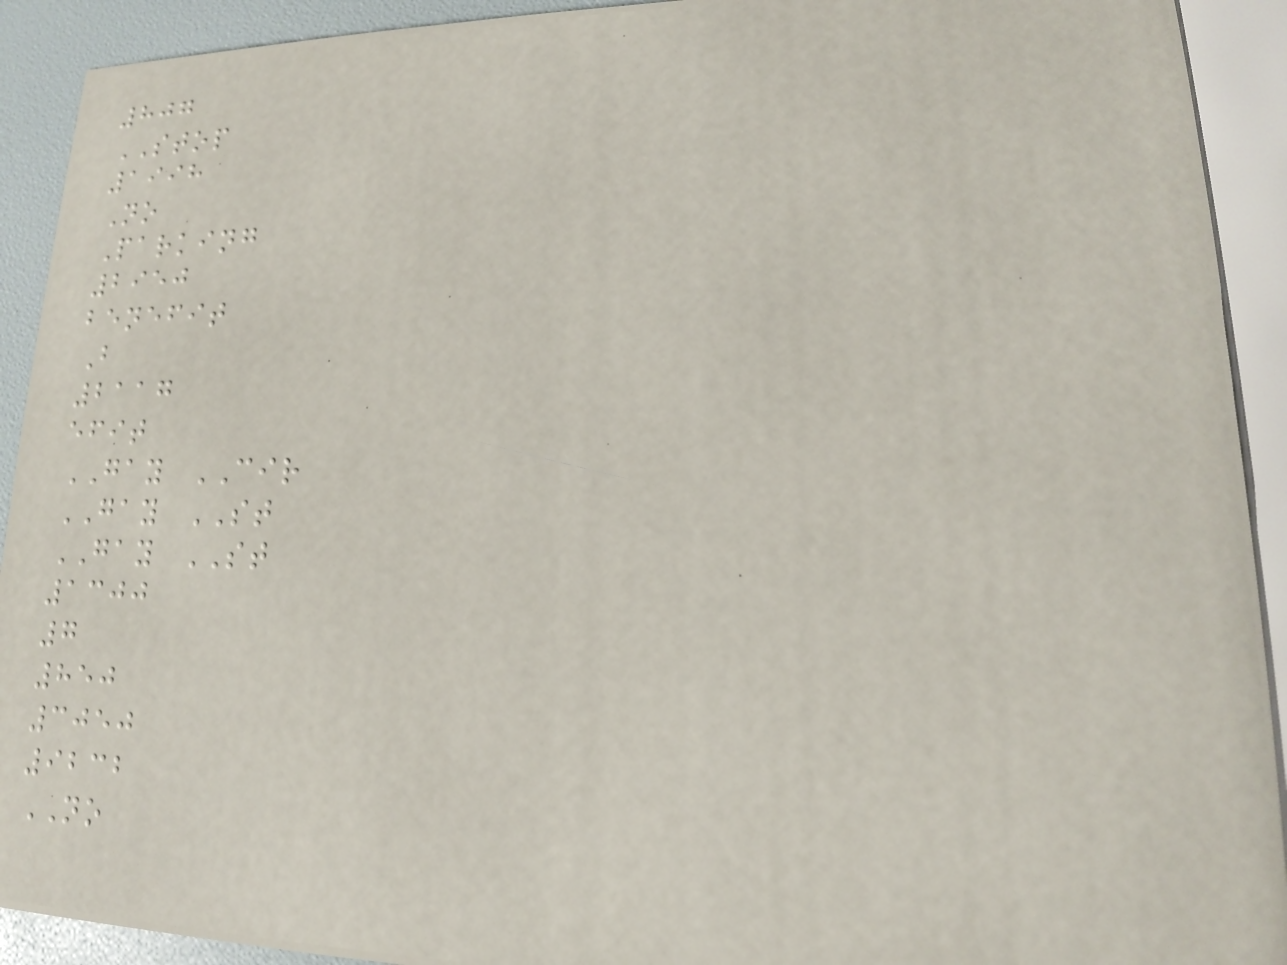807
STOP
1998
No
Parking
2950
benefit
B
2117
efit
GAY CIR
GAY ST
GAY ST
1300
7
850
3050
9232
NO
